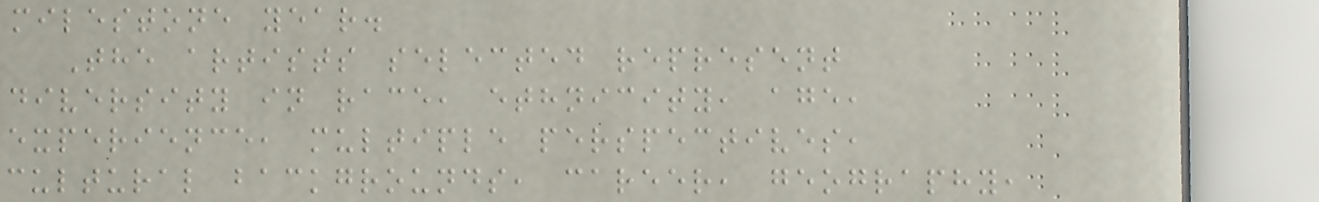milestone year.
The artists selected represent
diversity in race, ethnicity, age,
experience, multiple perspectives,
cultural backgrounds, career, geography,
